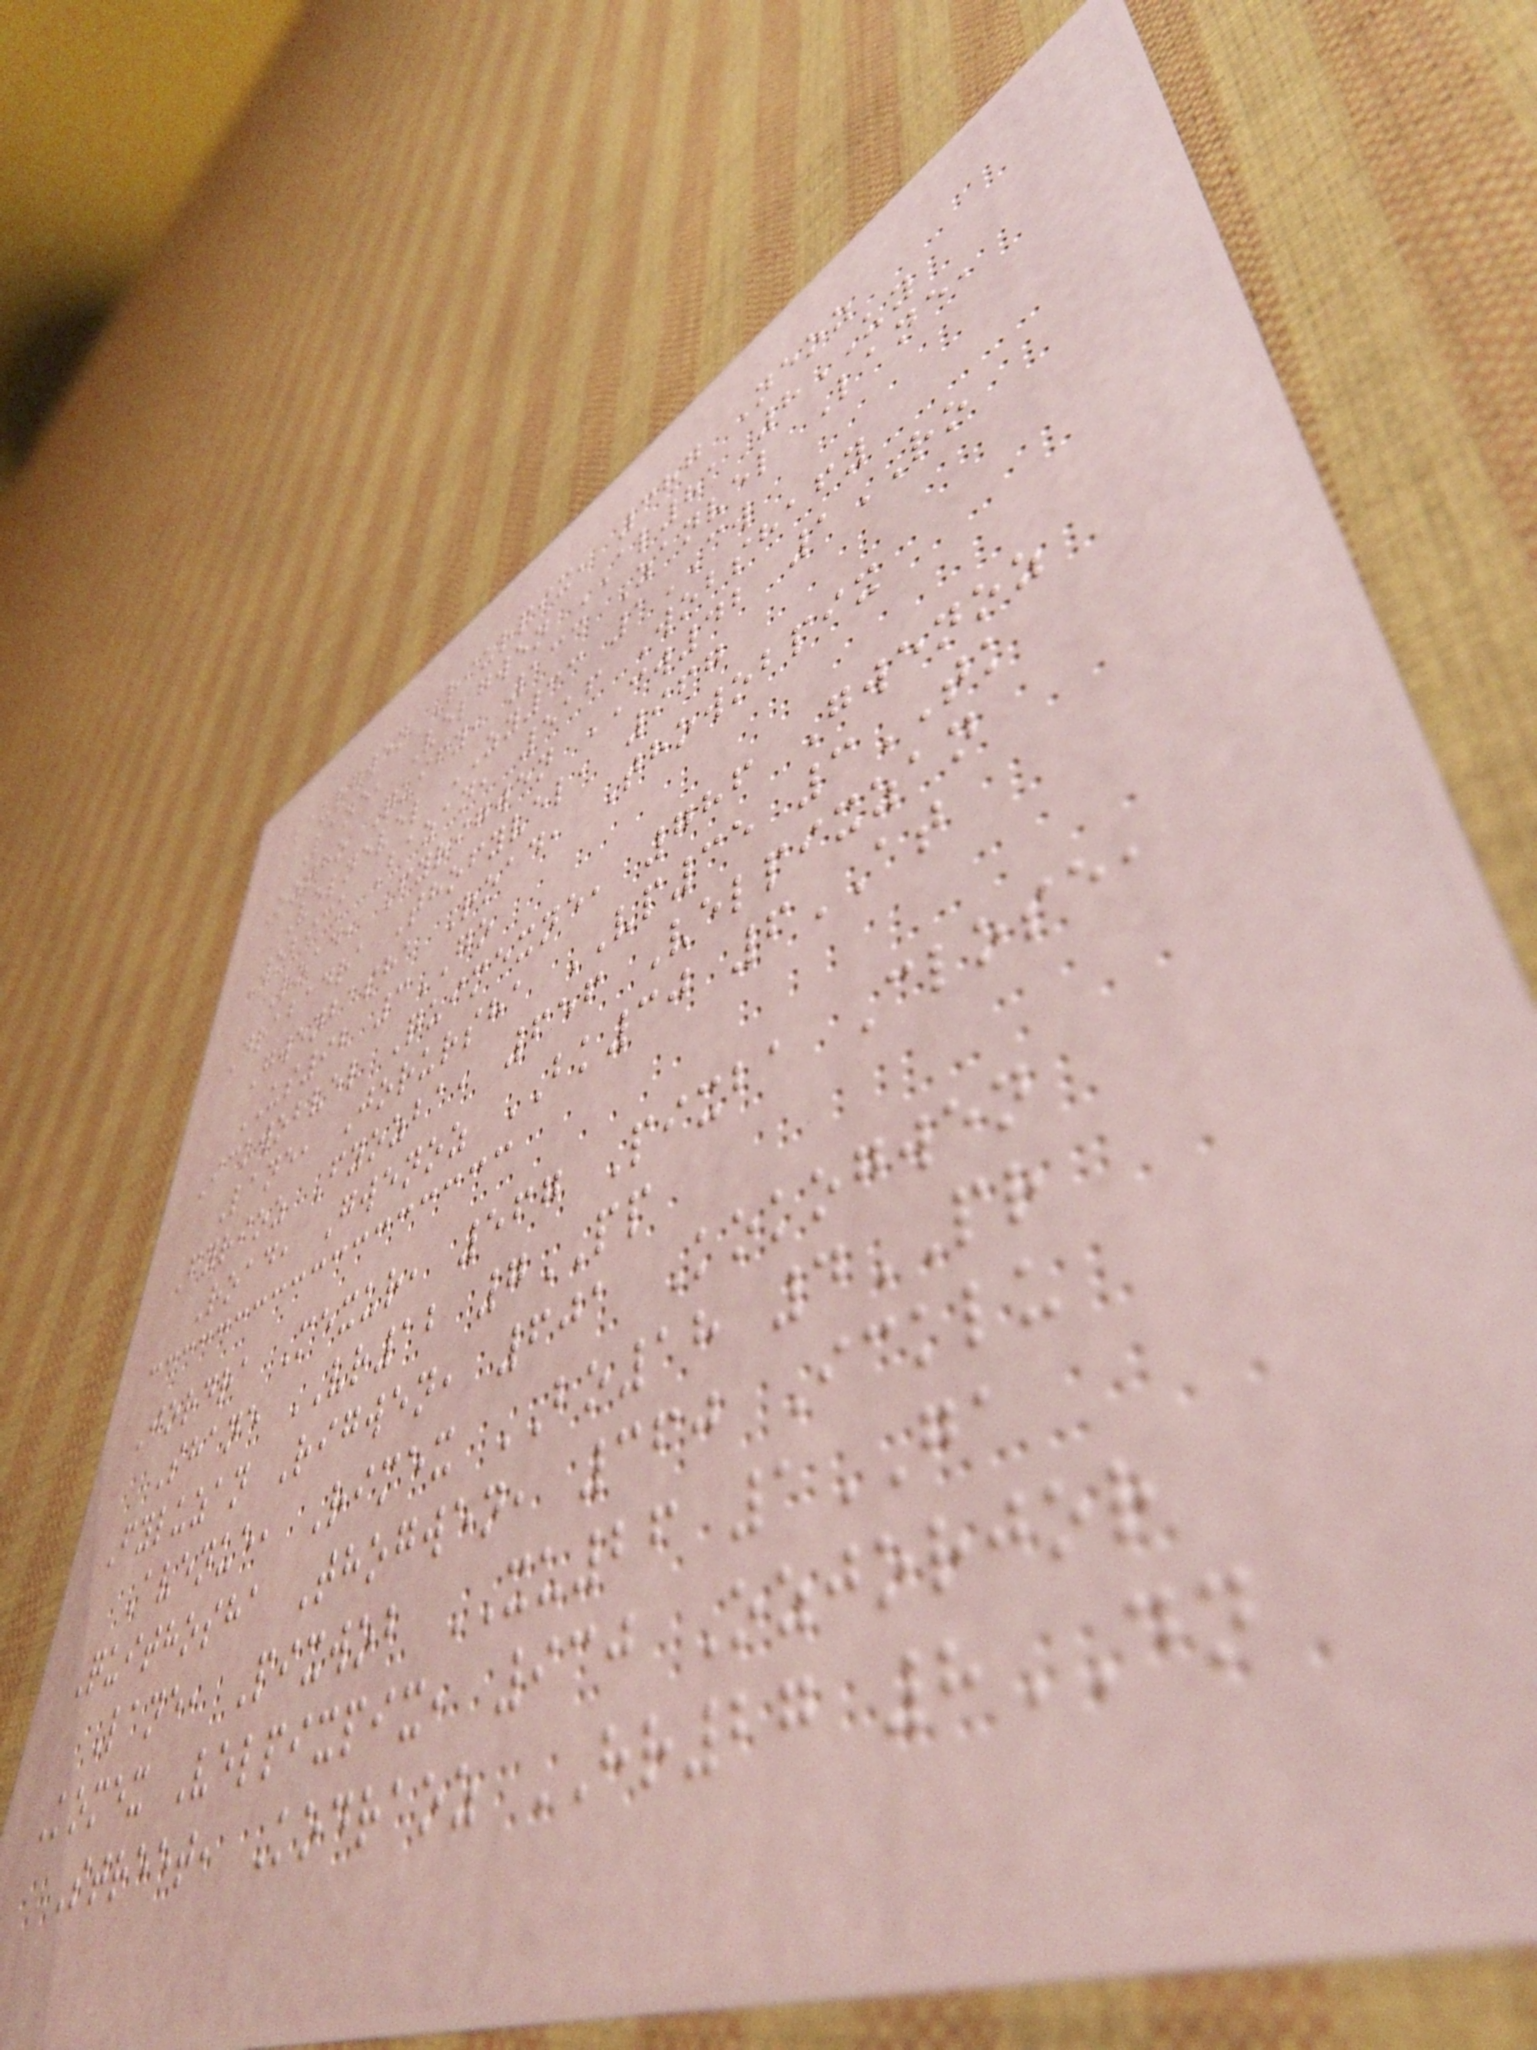Baurgwen Riurpix, 387 Neoz
Lane, Velgwen AL81 8UY
Oztho Quify, 133 Zanvel Lane,
Velnevel ZY33 1CW
Wobick Bazan, 516 Wobshafy
Road, Fyrigwen CW42 1RO
Drabadra Thofyvel, 967
Gwenbasha Road, Thowobpix
US92 3GO
Ickwobvel Quimexne, 786 Gwenoz
Lane, Jorursha VP35 3TK
Fyrioz Fyozba, 656 Velpixzan
Road, Gwenoz BK30 6AT
Jordra Mexur, 567 Pixba Close,
Shane VR12 7PP
Fyluzan Rigwen, 601 Kokogwen
Avenue, Rimex BO18 4PR
Quithosha Thogwen, 360 Icklu
Lane, Pixwob XU26 1GA
Komex Velpixpix, 930 Ozjorjor
Street, Kodraoz HR27 8DN
